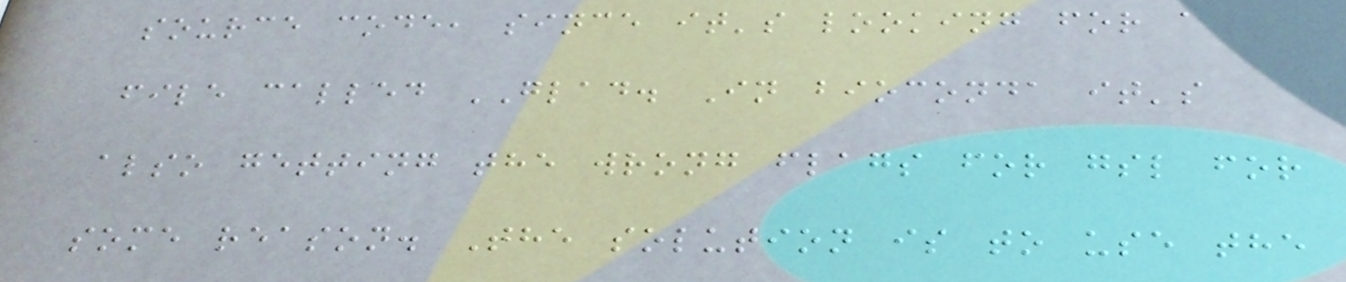source code, since it's looking for a
file called GLAD. In bioconda it's
also getting the wrong flags for gsl for
some reason. The solution is to use the
